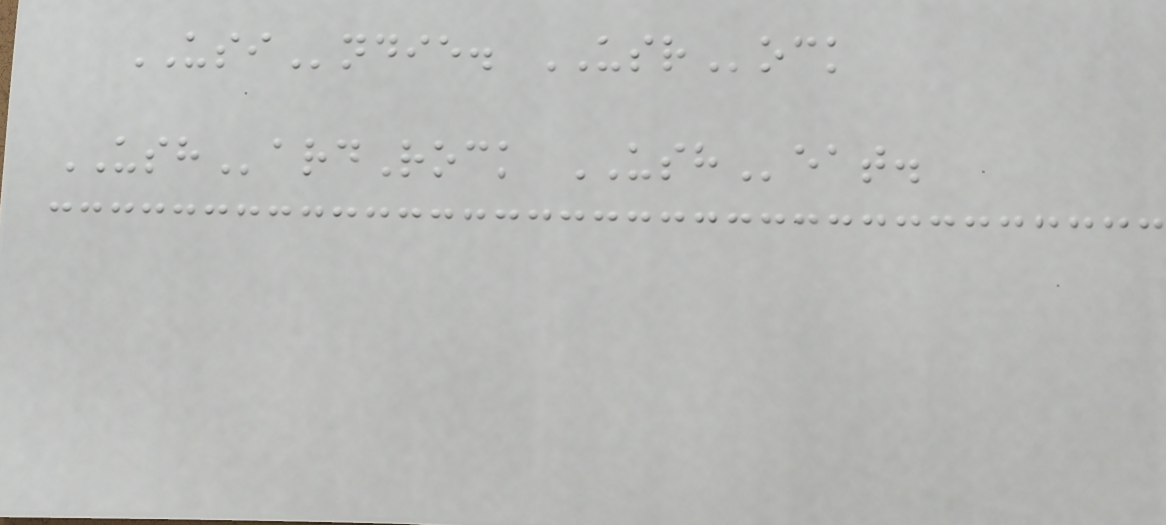USIndie. USRock
USHardRock USHeat.
